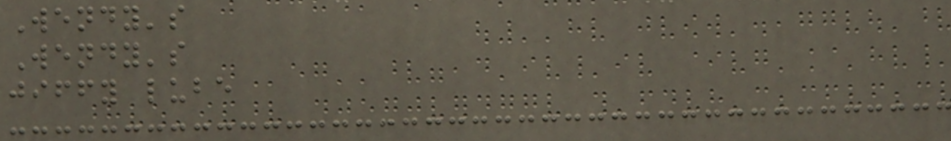Wendy's
Wendy's
jiffy lube
